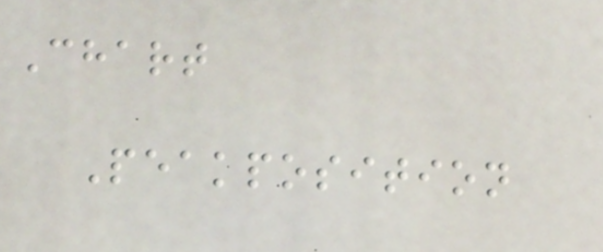Chart
Peakposition
